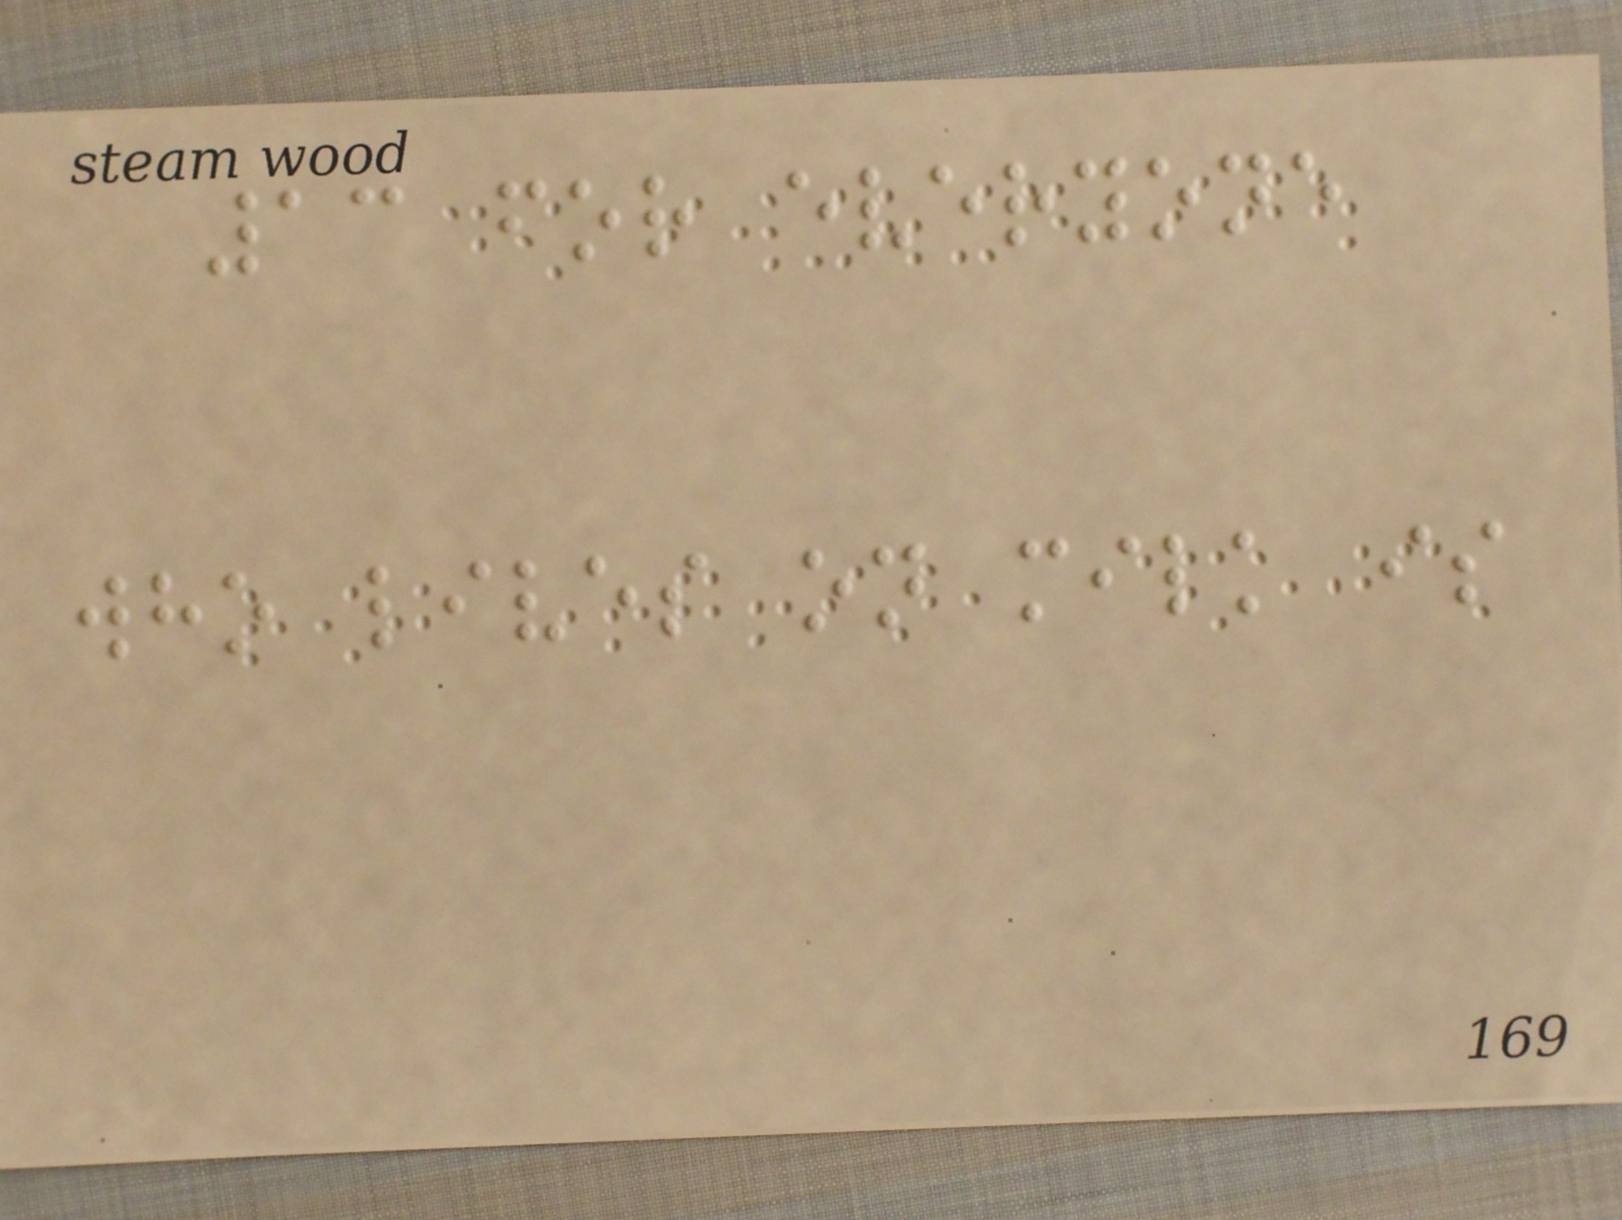13 for everyone
who lives on milk is
